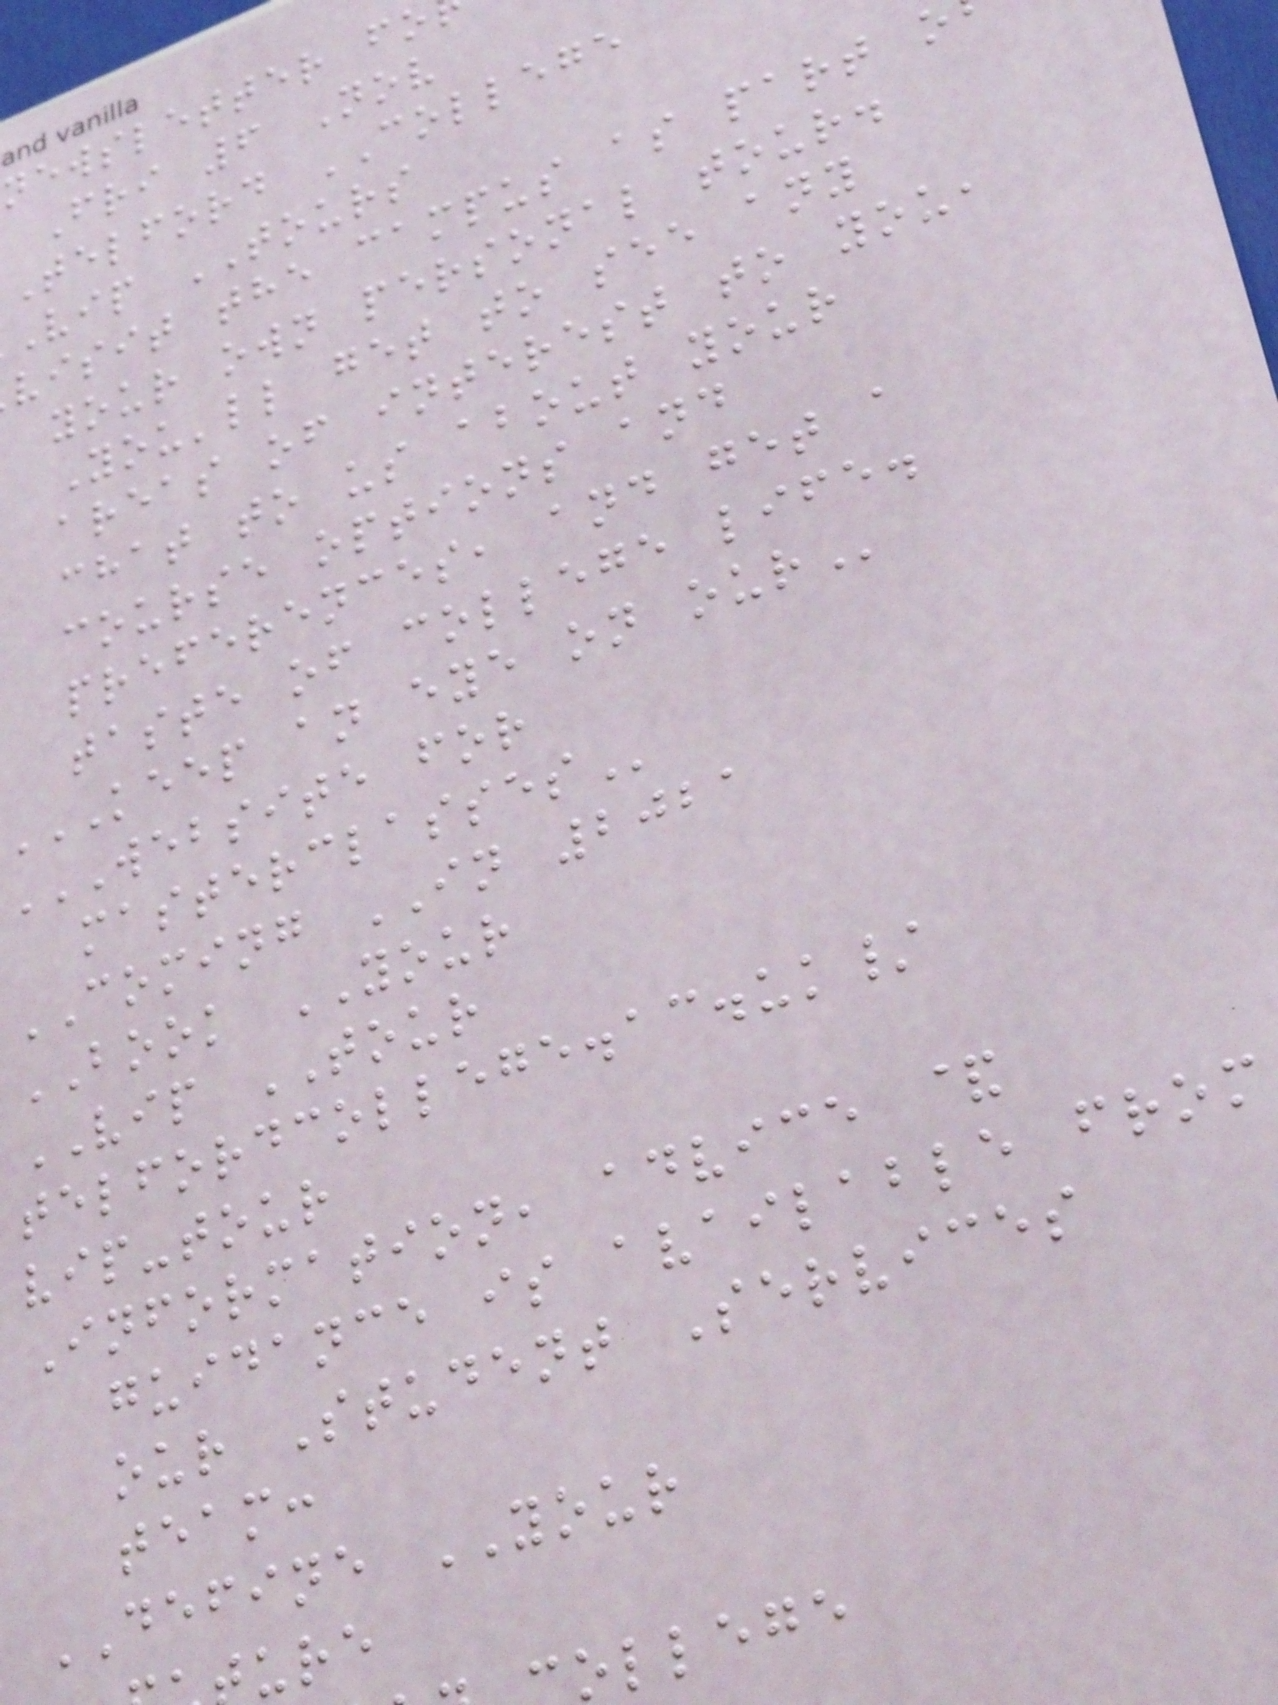newsletter fo
Fri 6 Nov
telford COLLEGE
vip TOURS
visit the campus as part o
your own personal tour.
You'll get to see any
areas of interest to you,
chat to us about your
course options and
preferences, and get a
taste of college life.
KEEP AN EYE ON OUR
WEBSITE FOR
COMING IN 2021
BOOK YOUR
VIP TOUR
telfordcollege.ac.uk/
vip-tour
Information, advice &
guidance is available from
our Student Services
team:
DEFINE YOUR
ollege
